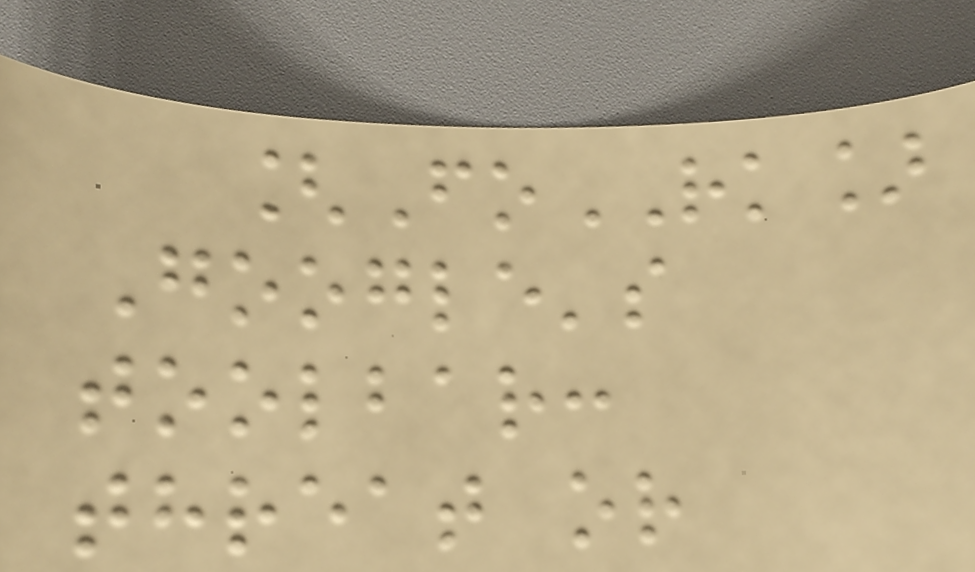[FoRK]
Google's
toolbar:
threat or
